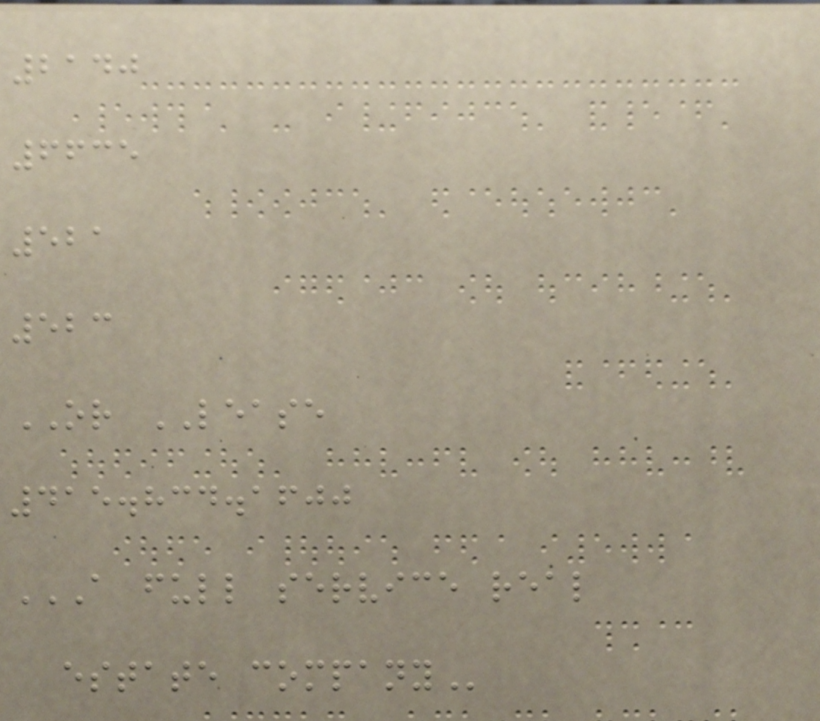2140
6635
521
523
OR LEASE
415.834.1600
A FULL SERVICE REAL
ESTATE COMPANY
